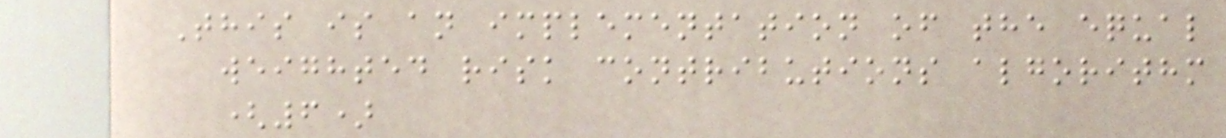This is an implementation of the equal
weighted risk contributions algorithm
(6)
